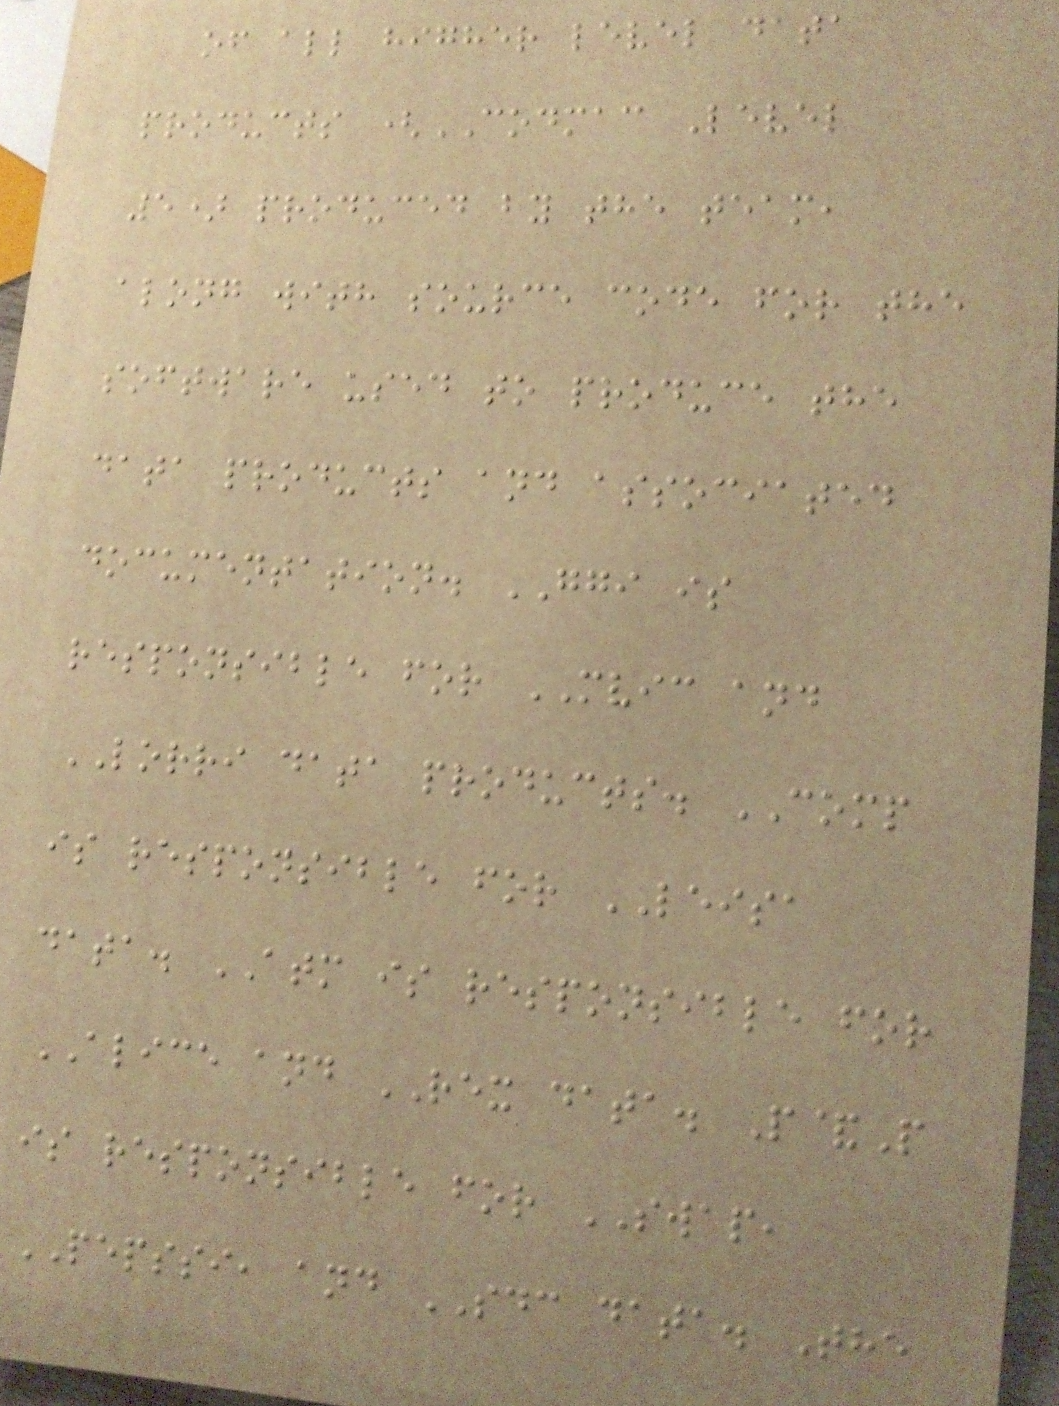of all higher level data
products (CODMAC Level
5) produced by the team,
along with source code for the
software used to produce the
data products and associated
documentation. GGI is
responsible for MVIC and
LORRI data products. COMP
is responsible for LEISA
data. ATM is responsible for
ALICE and REX data. P&P
is responsible for SWAP,
PEPSSI, and SDC data. The
